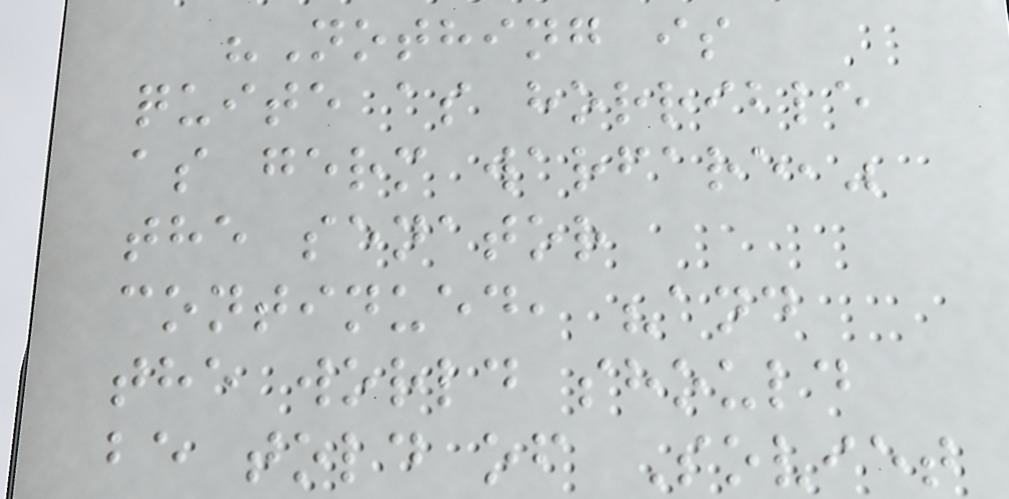"Nothing is
quite as horrible
as germ warfare,"
the senator
continued, "and
the world should
be told of Soviet
